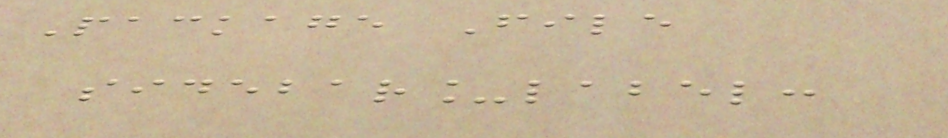Package File
sidebar_label:
